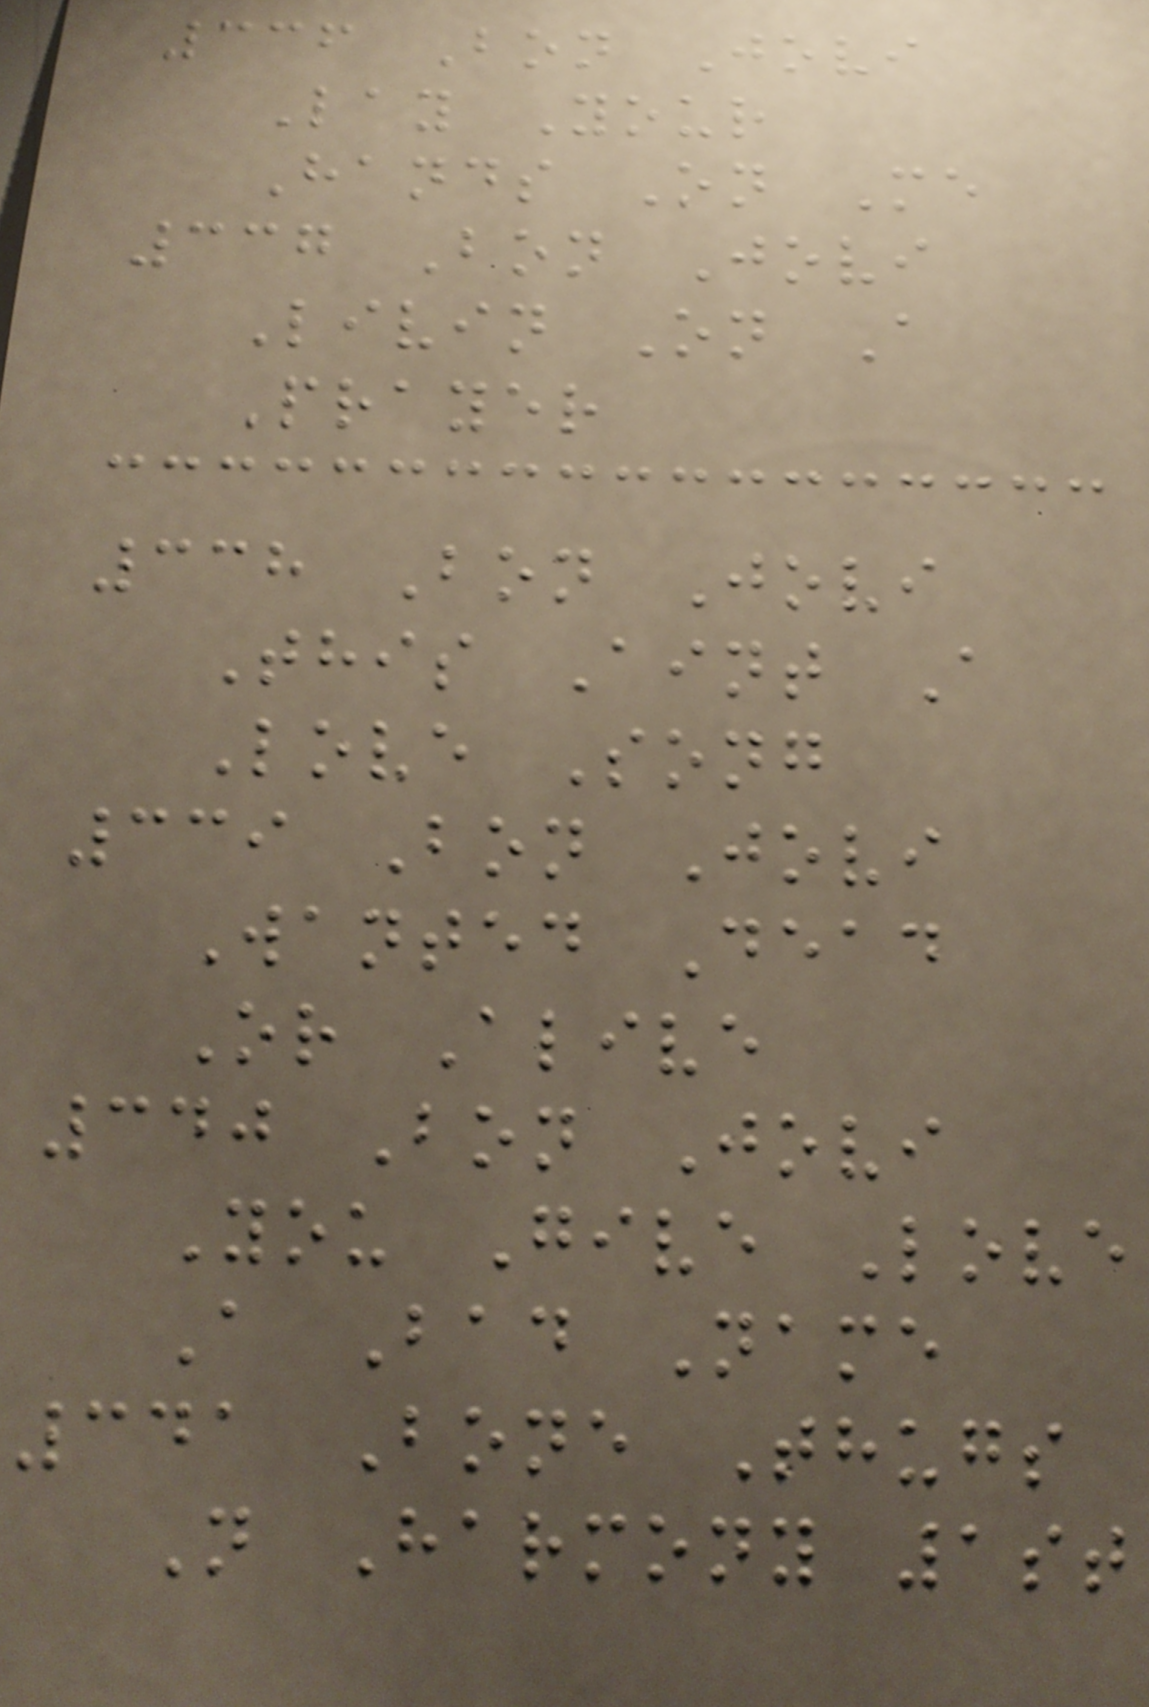336 Bon Jovi
Lay Your
Hands On Me
337 Bon Jovi
Livin On A
Prayer
338 Bon Jovi
This Aint A
Love Song
339 Bon Jovi
Wanted Dead
Or Alive
340 Bon Jovi
You Give Love
A Bad Name
341 Bone Thugs
N Harmony 1st
